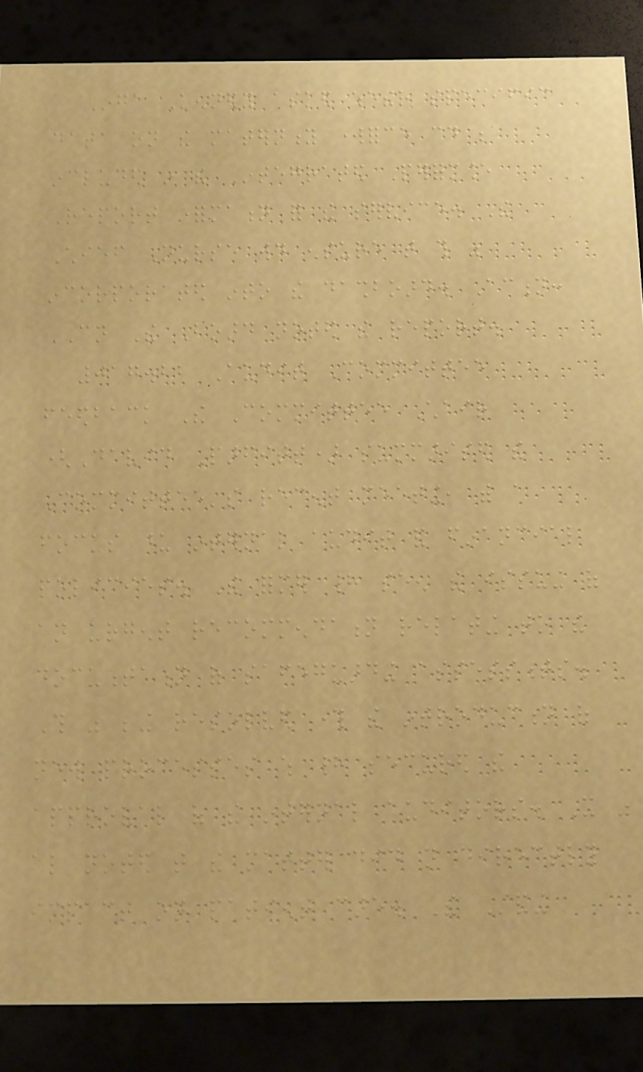Inga Kennedy asked whether specific
data on the maternity workforce could be
included in the Integrated Performance
Report information for the service. The
Chief Nurse would ensure that this was
incorporated into the dashboard. Action:
CN The Board noted the report.
017.22 Audit Committee
feedback The Committee Chair
(David Parfitt) summarised the
Committee's recent meeting, with a
focus upon internal audit and financial
policies. The former had seen the issuing of
an urgent recommendation relating to the
documentation of safeguarding assessments.
This was being resolved through the introduction of
new processes which had secured the
approval of the internal auditors. It was
also noted that the matter did not directly
impact on patient care. The Standing
